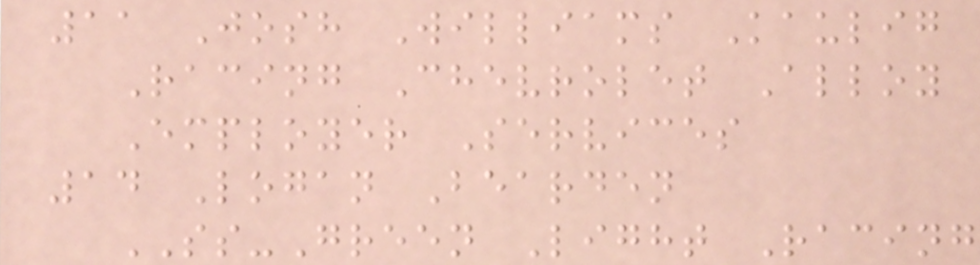11 Josh Williams Kaulig
Racing Chevrolet Alloy
Employer Services
14 Logan Bearden
SS-Green Light Racing
